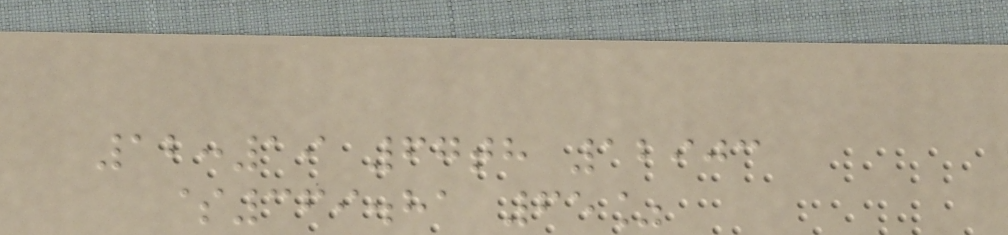12:19 67th 12903
$369.81 65%
